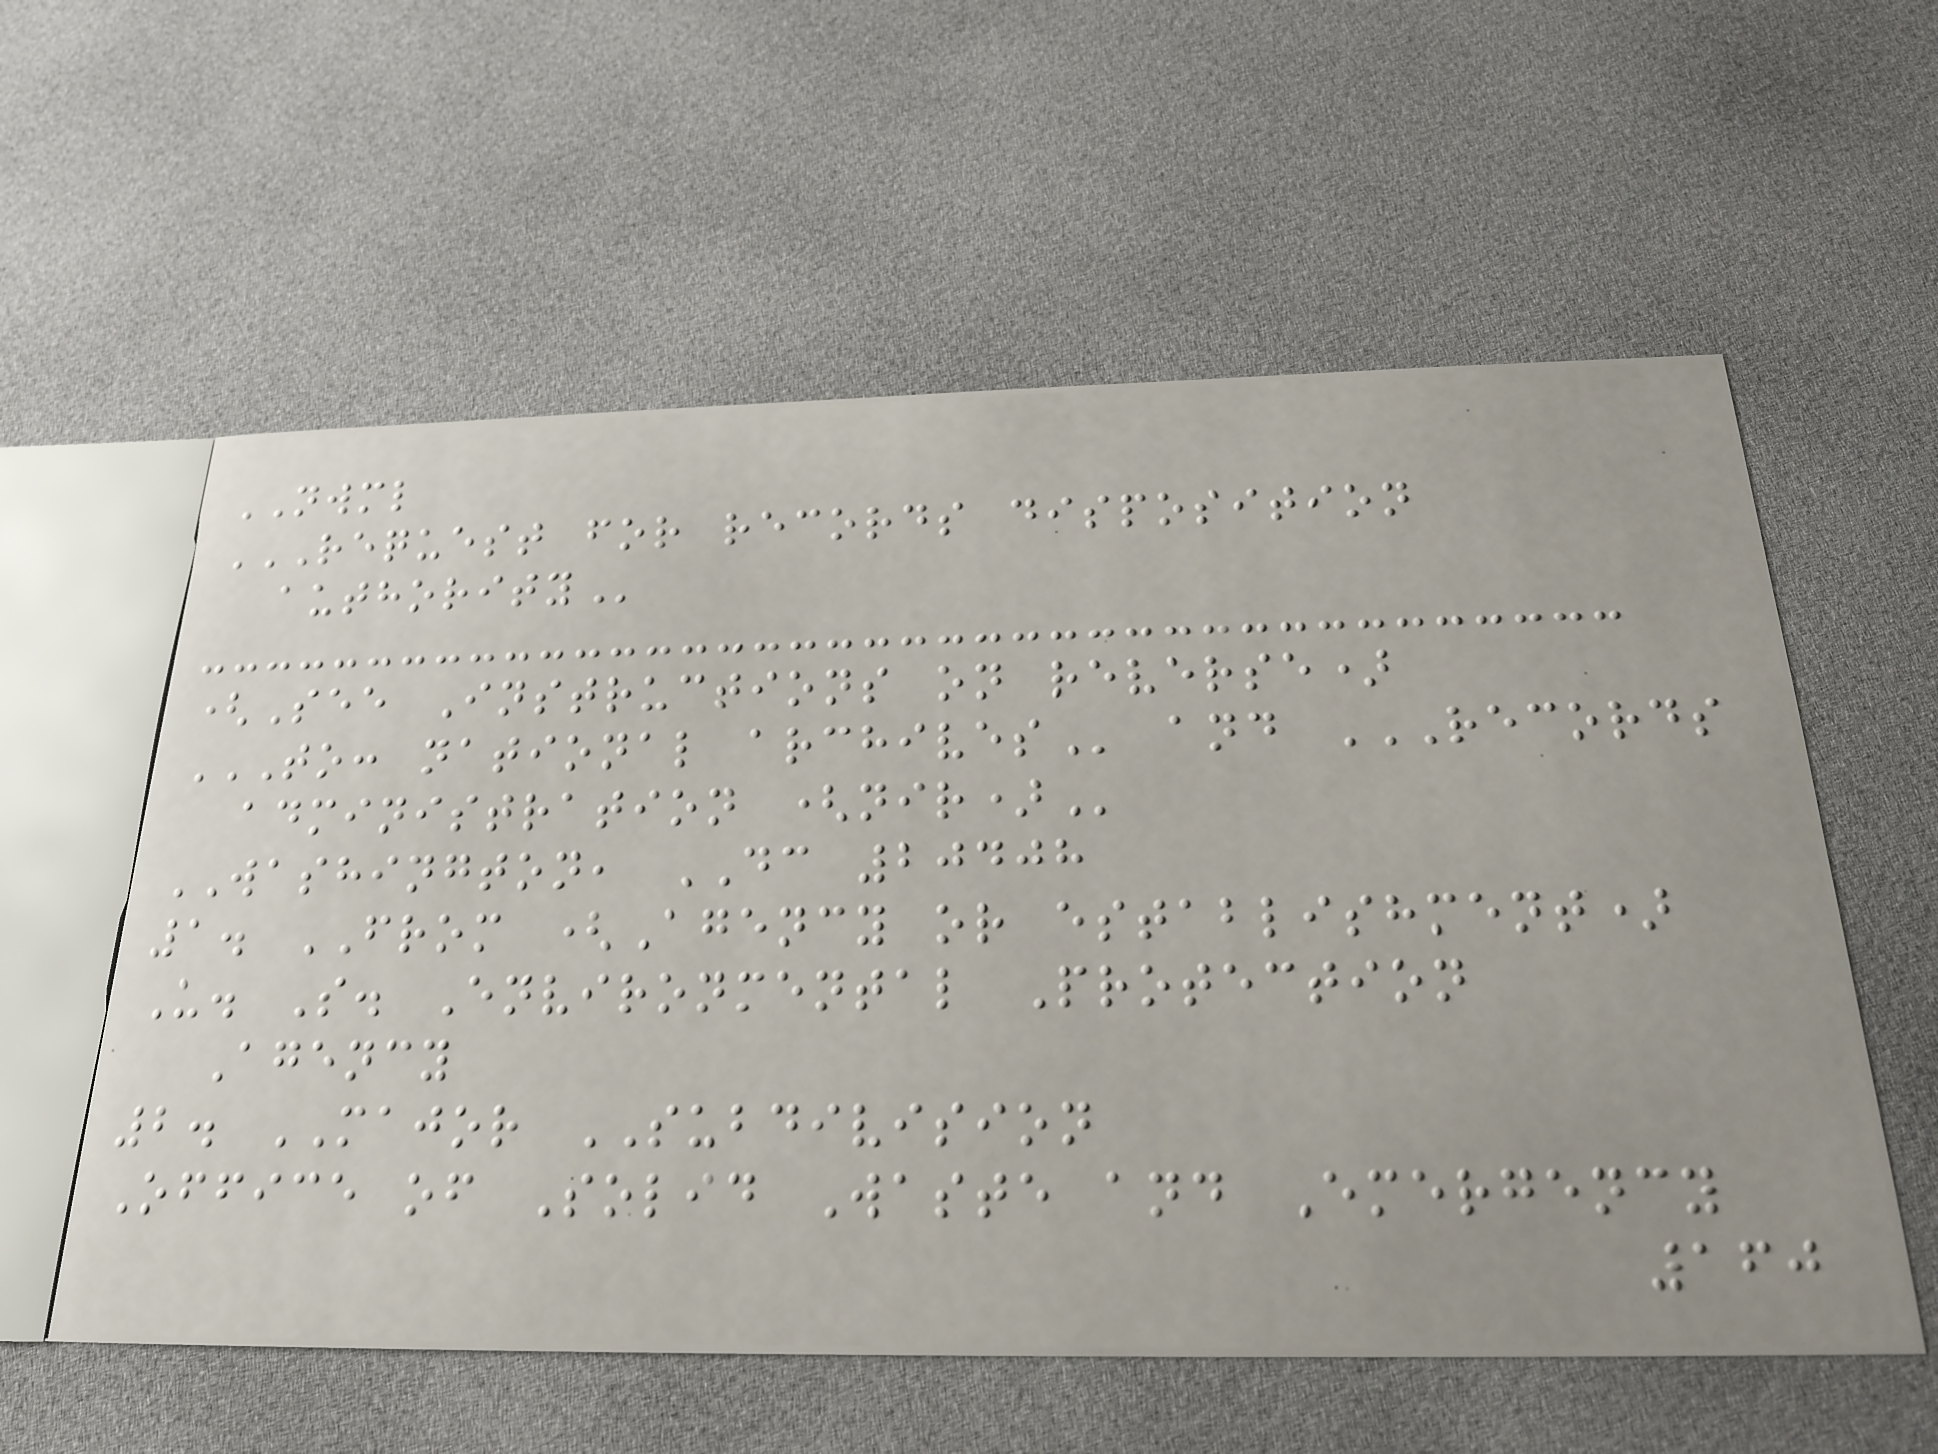NWML
REQUEST FOR RECORDS DISPOSITION
AUTHORITY
(See Instructions on reverse)
TO: NATIONAL ARCHIVES and RECORDS
ADMINISTRATION (NIR)
WASHINGTON, DC 20408
1. FROM (Agency or establishment)
U. S. Environmental Protection
Agency
2. MAJOR SUBDIVISION
Office of Solid Waste and Emergency
160
